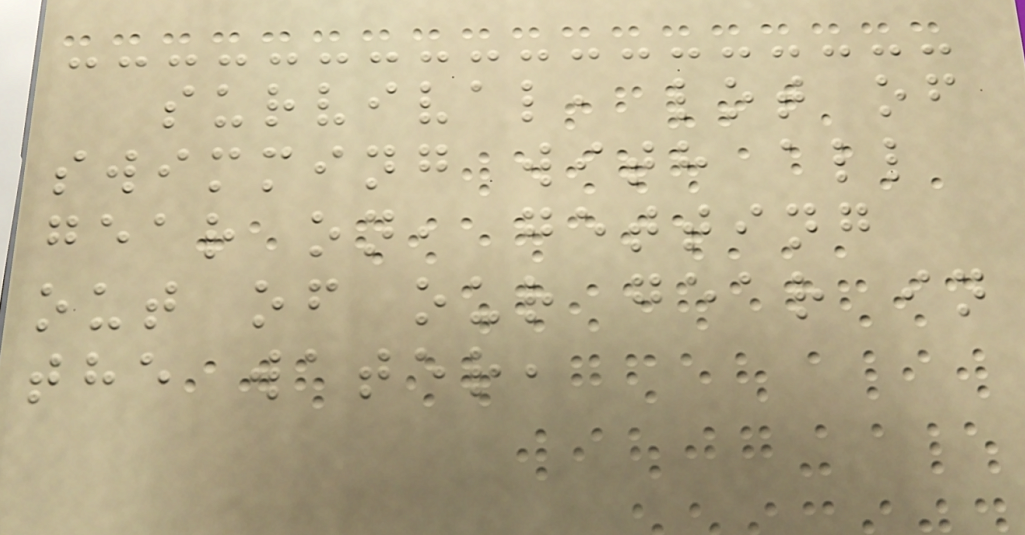survival, lot of
swimming with all
gear on, getting
out of our gear in
the water,
